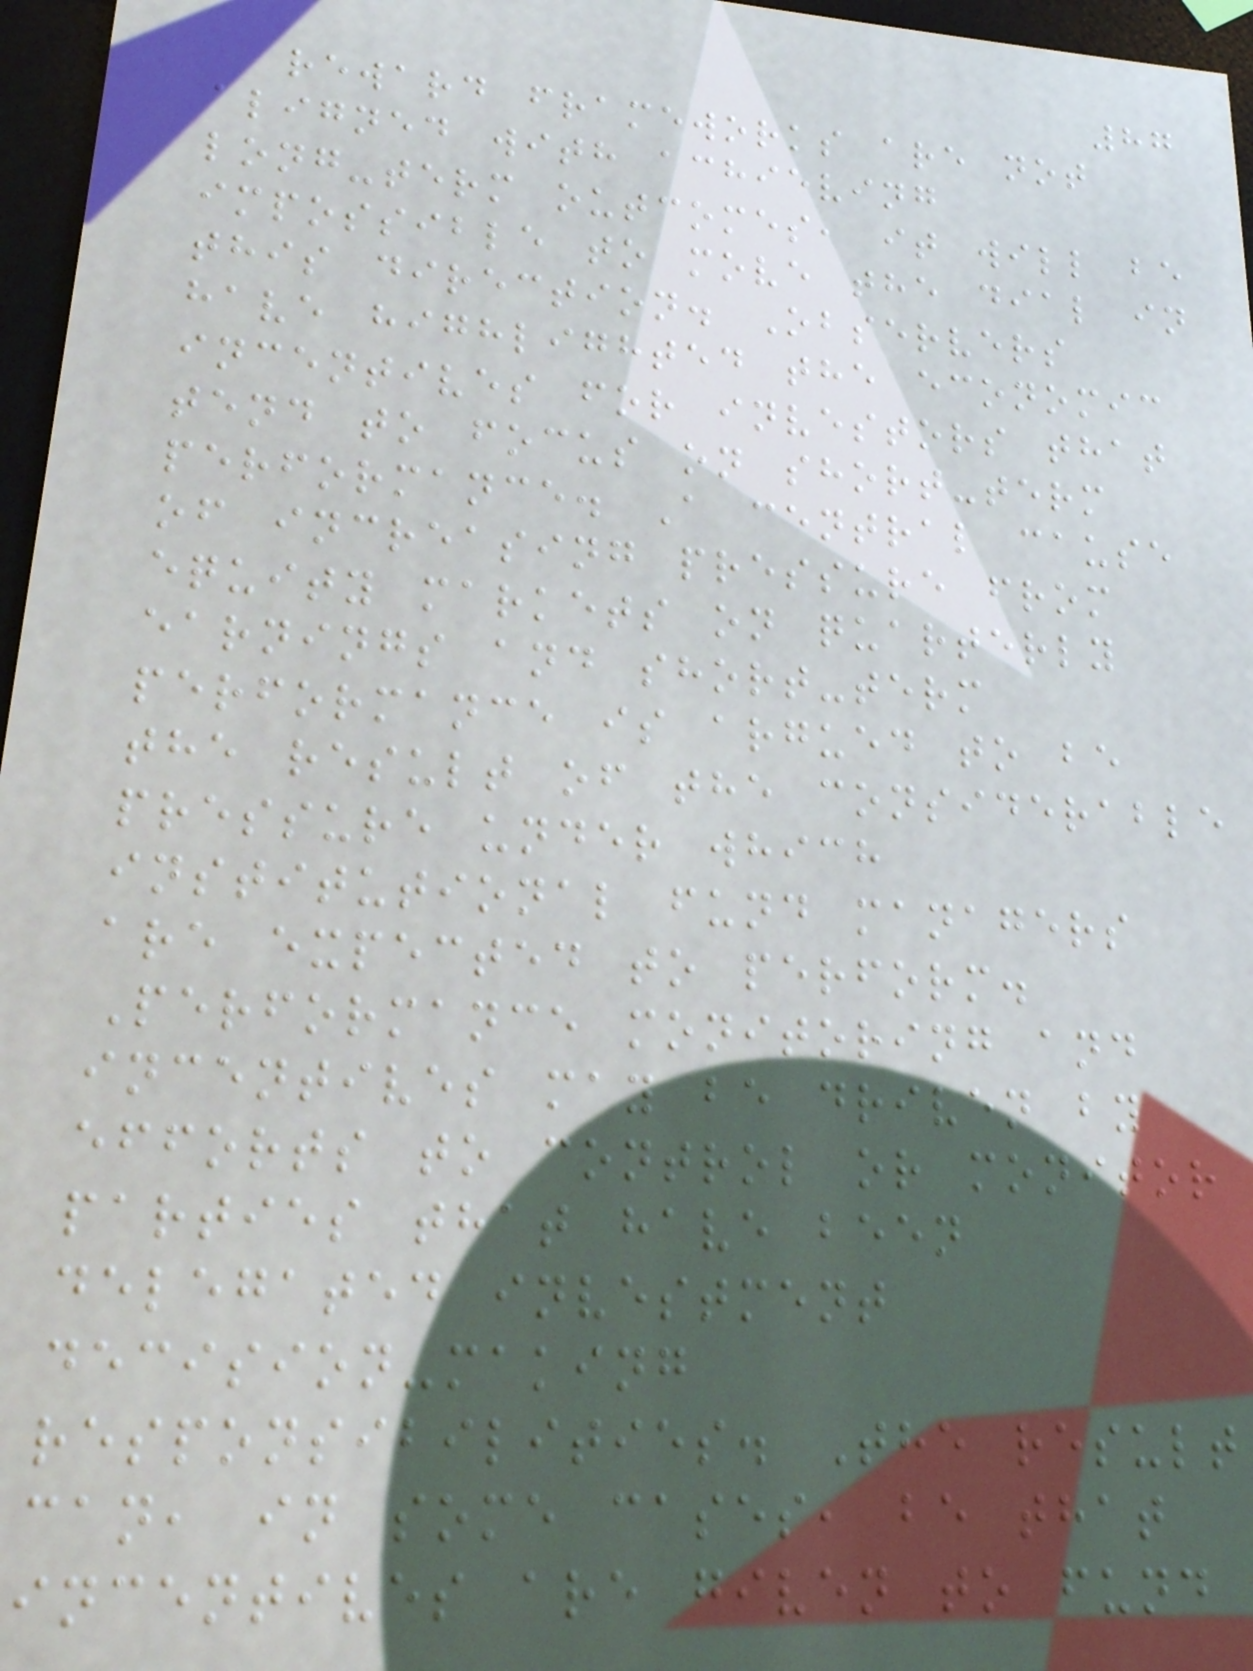87
reward frameworks are not
aligned with achieving
long-term outcomes, it will be
impossible to move the dial in
this direction. Observers
have highlighted the economic
incentives for investors that
tend to focus on short-term
performance. A central cause
of increasing pressure from
equity markets on quarterly
earnings and short-term
performance is argued to be
the result of the considerable
pressure under which
institutional fund managers
are expected to perform.
Performance monitoring and
incentives may be driven by
efforts to control or monitor
parties that have been
delegated investment
decision-making
responsibilities. The result
can, in some cases, be that
incentives are given to fund
